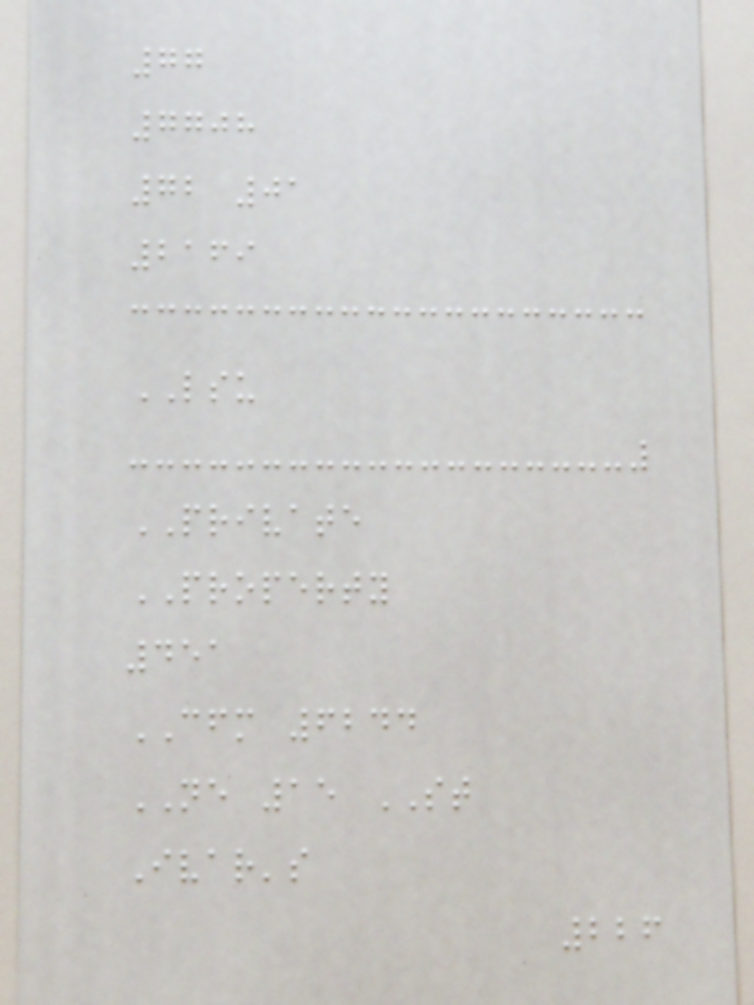77
7708
72 01
2169
LSU
PRIVATE
PROPERTY
451
CFM 6244
NE 15 ST
Ivar's
226
